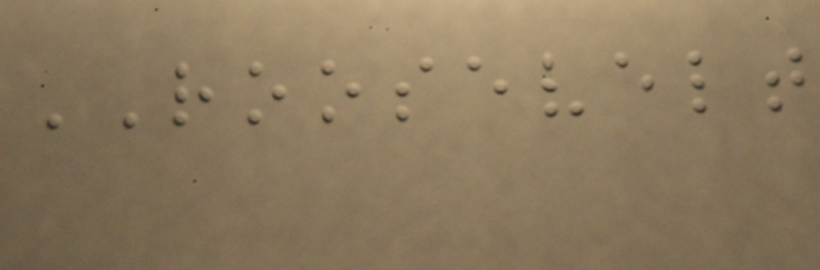ROOSEVELT
